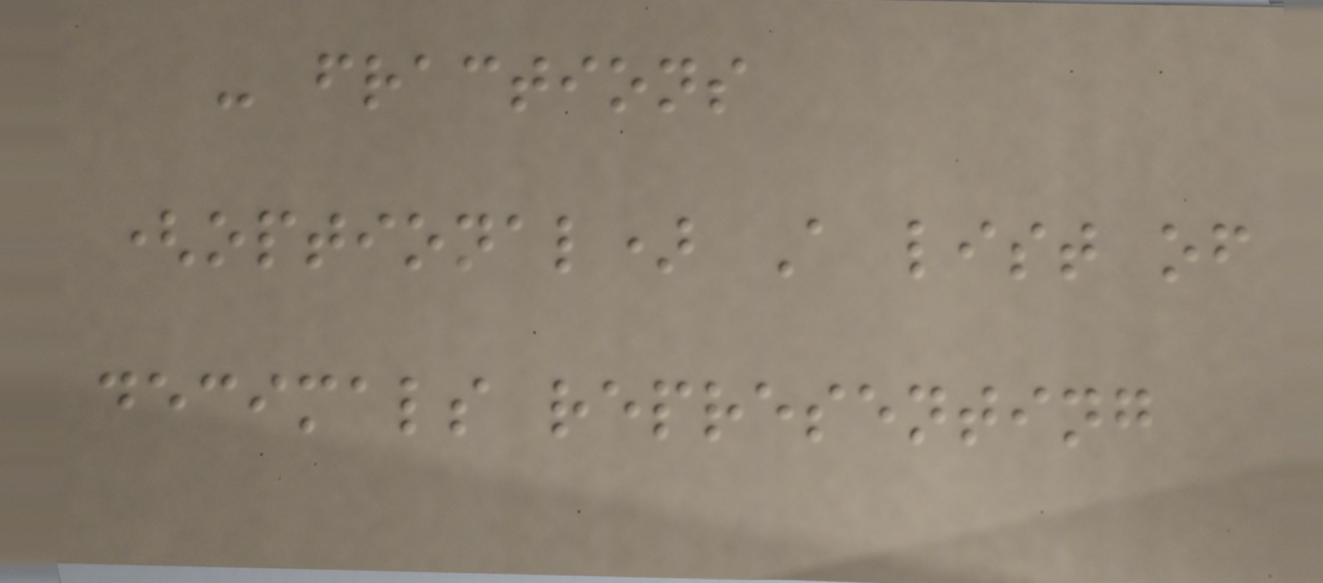- fractions
(optional) A list of
decimals representing
